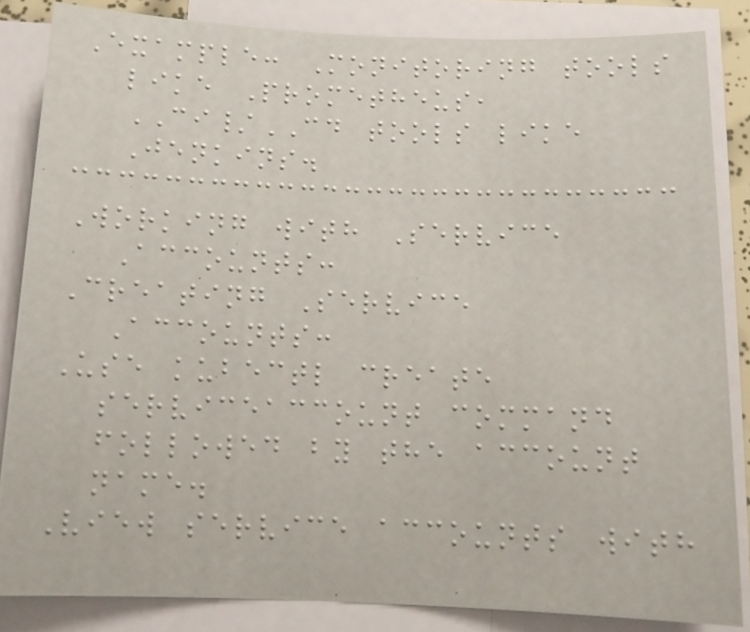Example: Monitoring tools
like Prometheus,
CI/CD tools like
Jenkins.
Working with Service
Accounts:
Creating Service
Accounts:
Use kubectl create
serviceaccount command
followed by the account
name.
View service accounts with
